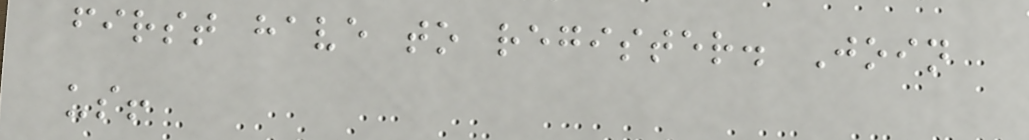first have to register. Join
us!
